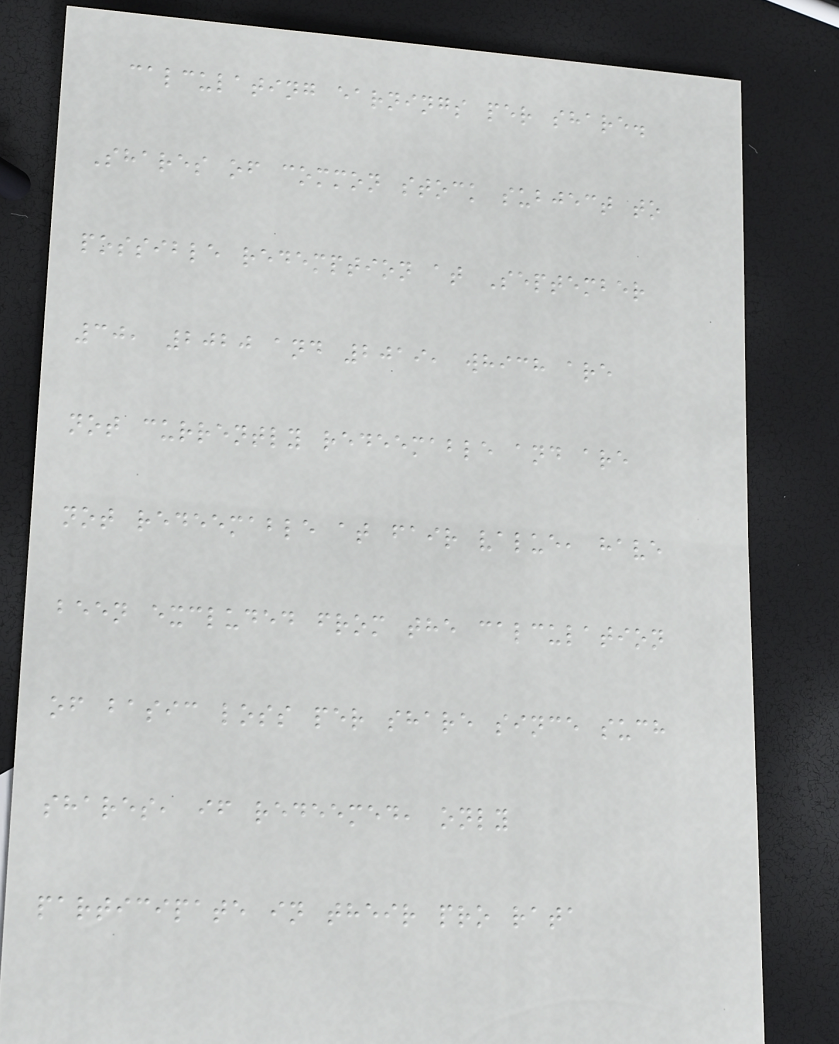calculating earnings per share.
Shares of common stock subject to
possible redemption at September
30, 2020 and 2019, which are
not currently redeemable and are
not redeemable at fair value, have
been excluded from the calculation
of basic loss per share since such
shares, if redeemed, only
participate in their pro rata
